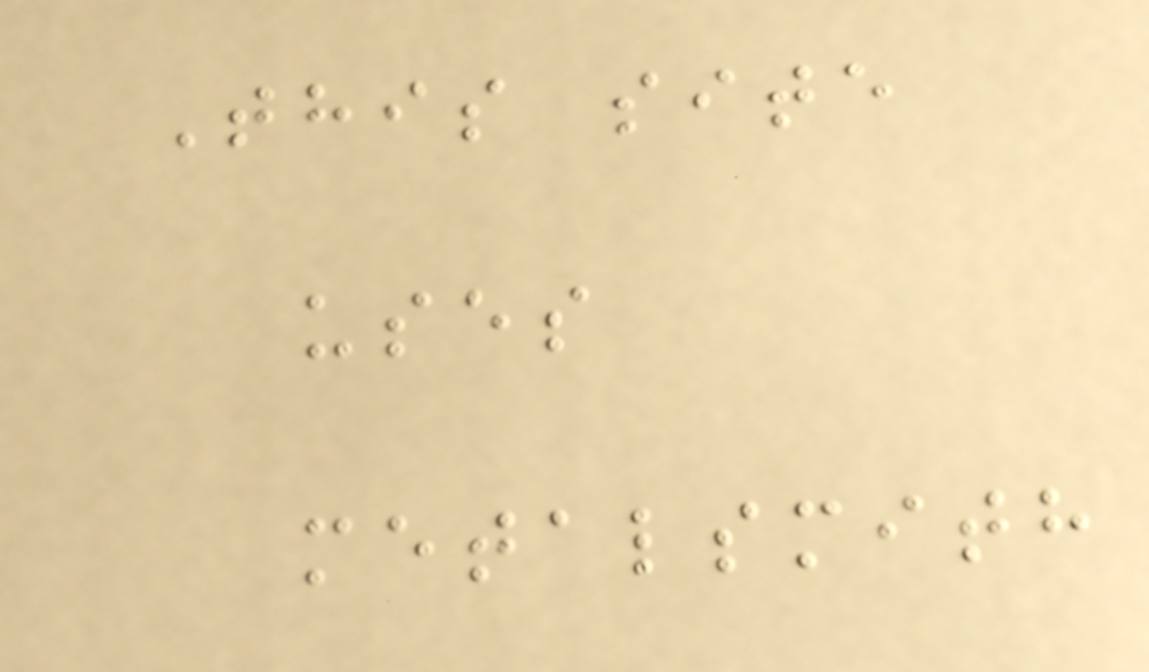This site
uses
metalsmith
